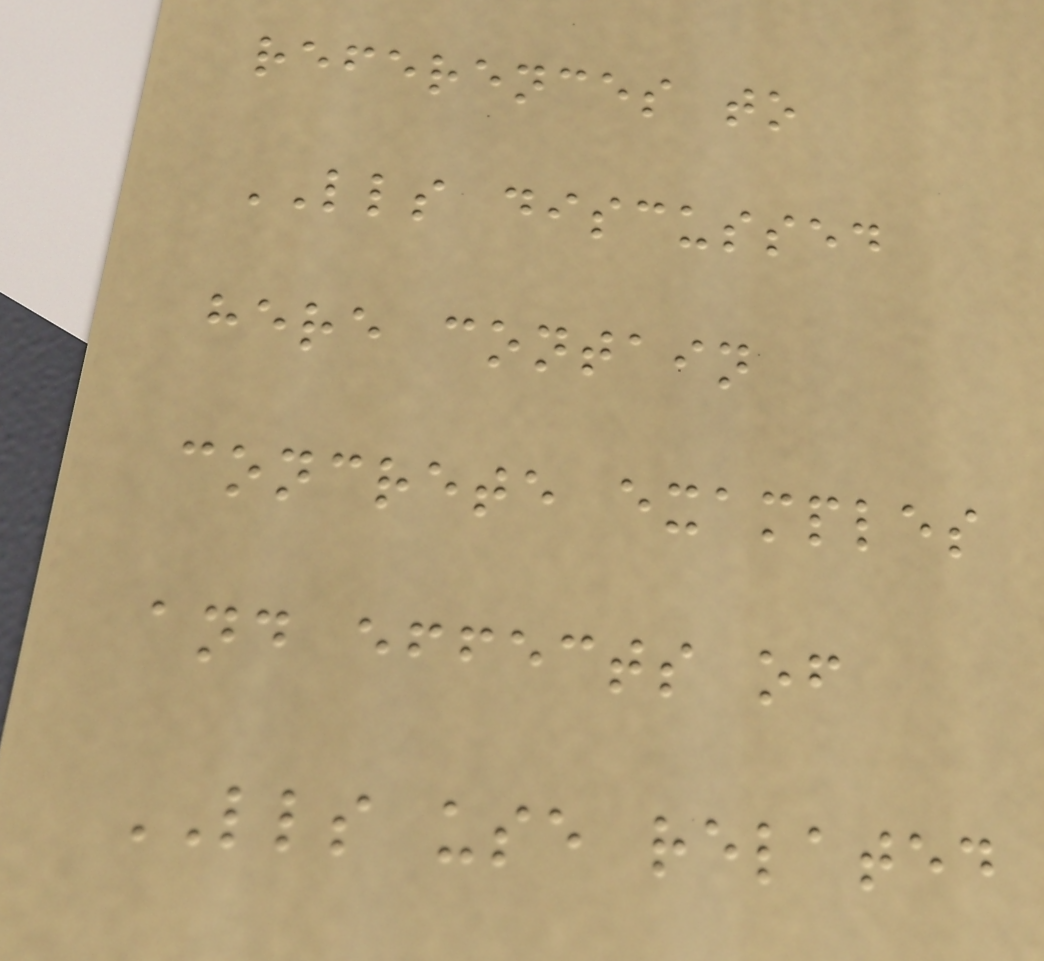references to
LLS discussed
here contain
concrete examples
and effects of
LLS use related
